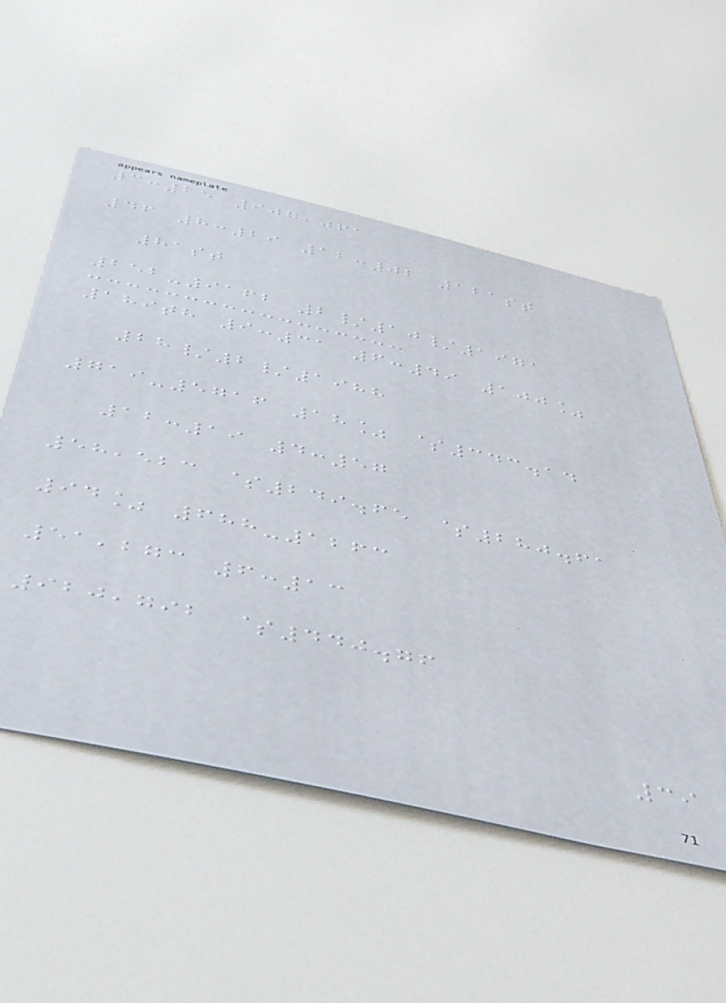3:25 907,061
46 8:29 12:02 121st
81st
252-9162 2/10/1971
189th 9:31 6:49 100%
28/2/1988
719-5716 18% $343.14
12:19 4:57
58,523 $249.65 $280.61
94% 688-1263
51,273 6:13
920,792 $440.76
39
